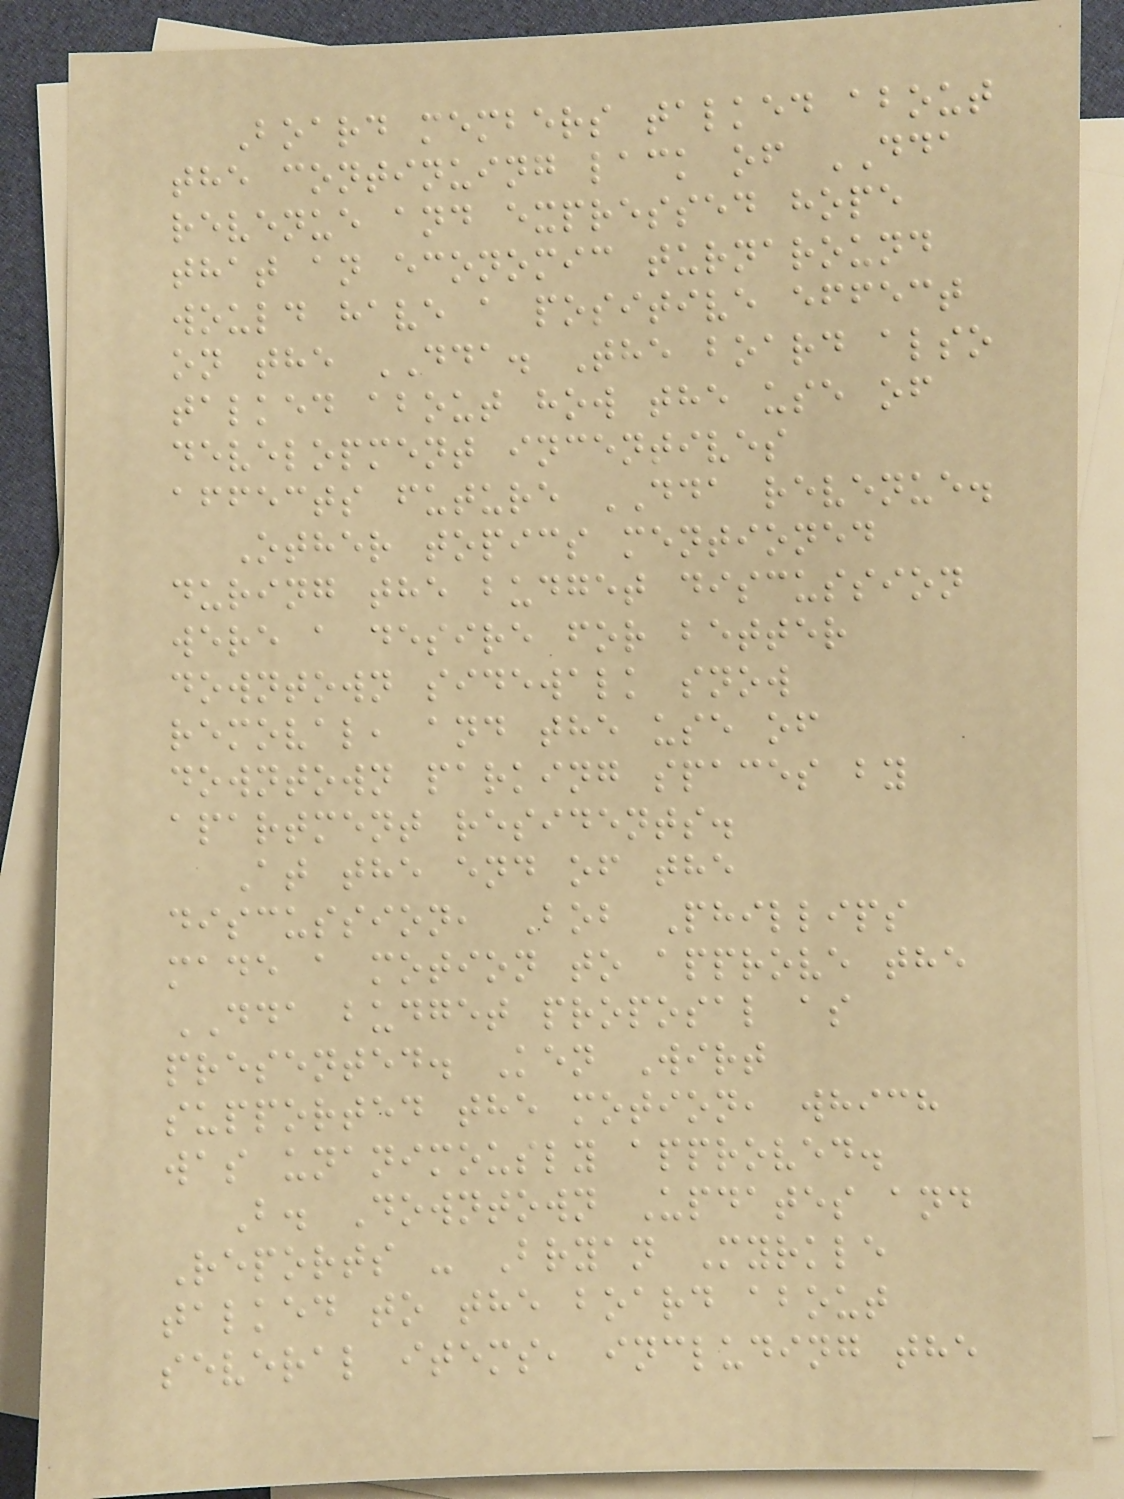Board members talked about
the continuing lack of DDA
revenue and expressed hope
that an economic turnaround
would have a positive effect
on the DDA. The board also
talked about how the use of
development incentives
affects future DDA revenue.
Other topics mentioned
during the budget discussion
were a desire for better
downtown sidewalk snow
removal, and the use of
downtown parking spaces by
apartment residents.
At the end of the
discussion, Bob Phillips
made a motion to approve the
DDA budget proposal as
presented. Ken Wirt
supported the motion, which
was unanimously approved.
B. Downtown Updates and
Reports - Bryan Myrkle
talked to the board about
several items, including the
